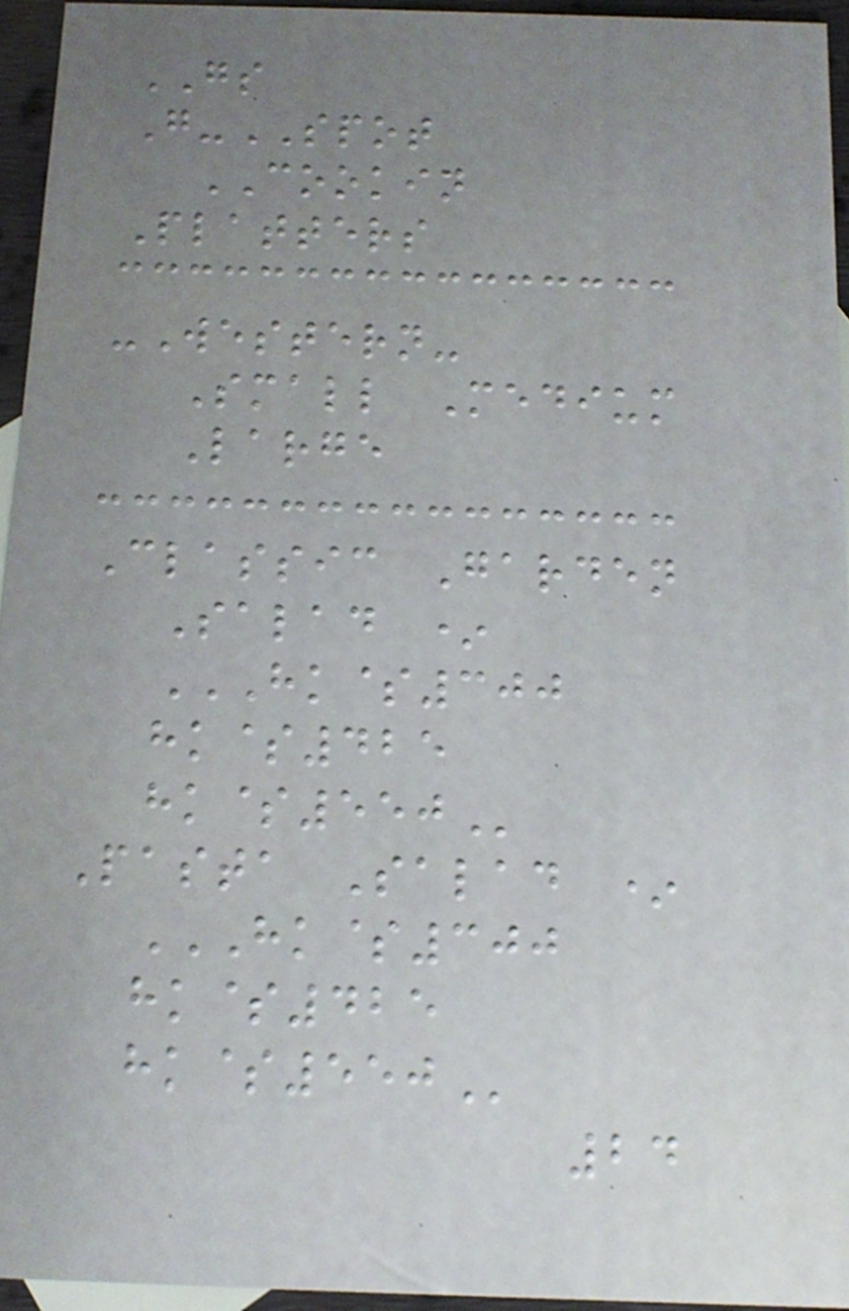GS
G-SPOT
COOKIN
Platters
-Western-
Small Medium
Large
Classic Garden
Salad *
HK$300
HK$425
HK$550
Pasta Salad *
HK$300
HK$425
HK$550
24
